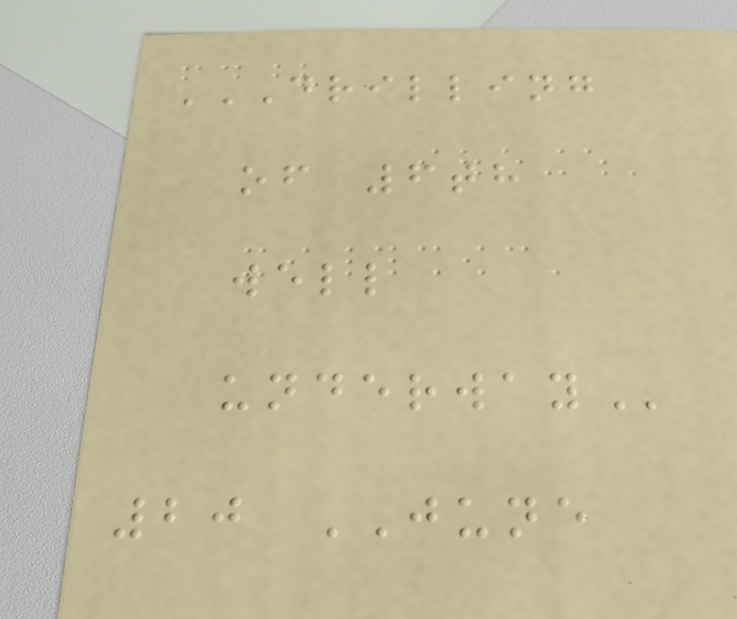DRILLING
OF 6TH
WELL
UNDERWAY
20 JUNE
